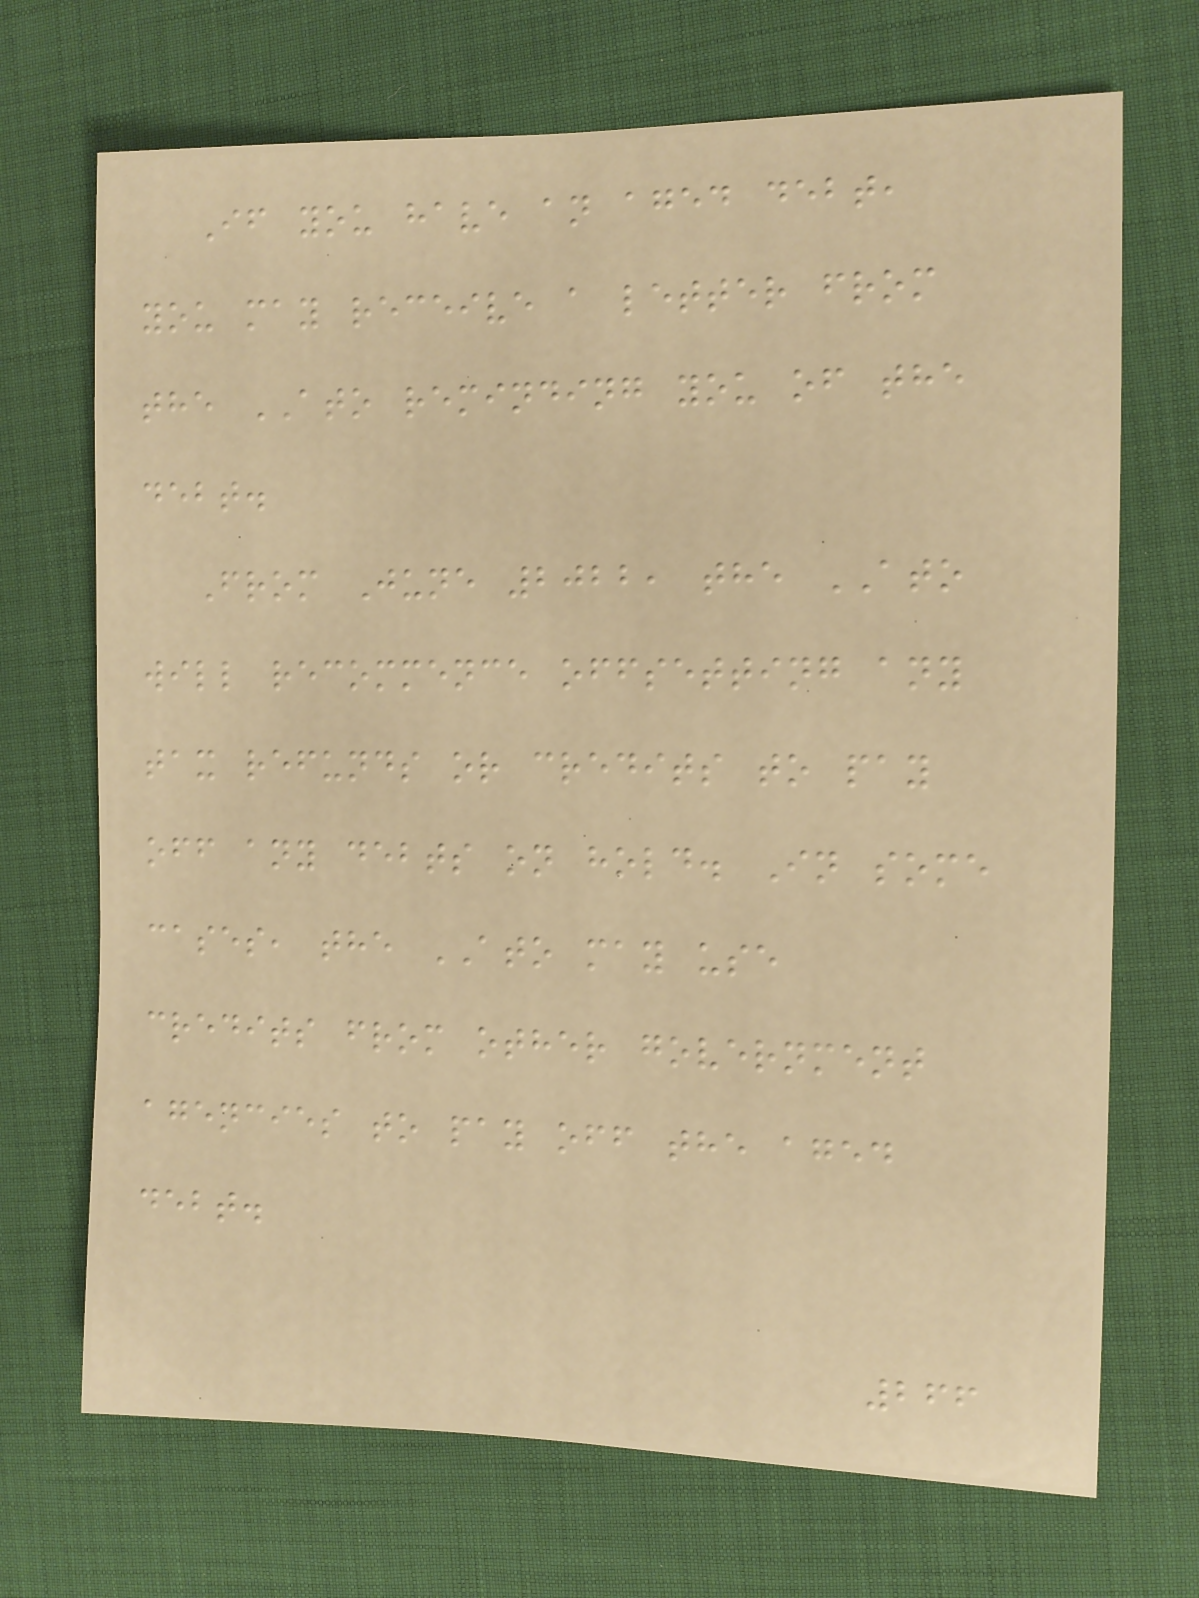If you have an aged debt,
you may receive a letter from
the ATO reminding you of the
debt.
From June 2022, the ATO
will recommence offsetting any
tax refunds or credits to pay
off any debts on hold. In some
cases, the ATO may use
credits from other government
agencies to pay off the aged
debt.
266
